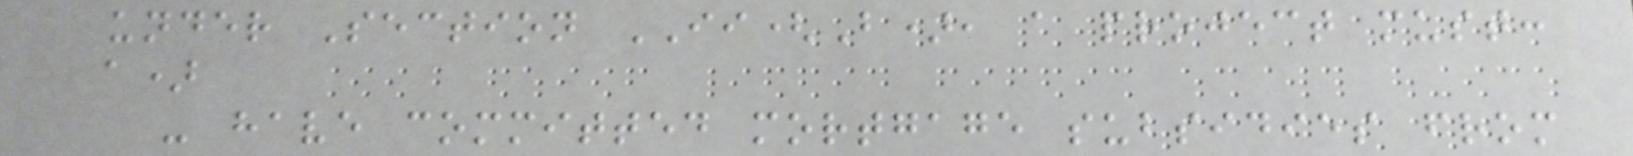under Section II(B), a project must:
a)
- have committed mortgage subsidies from
